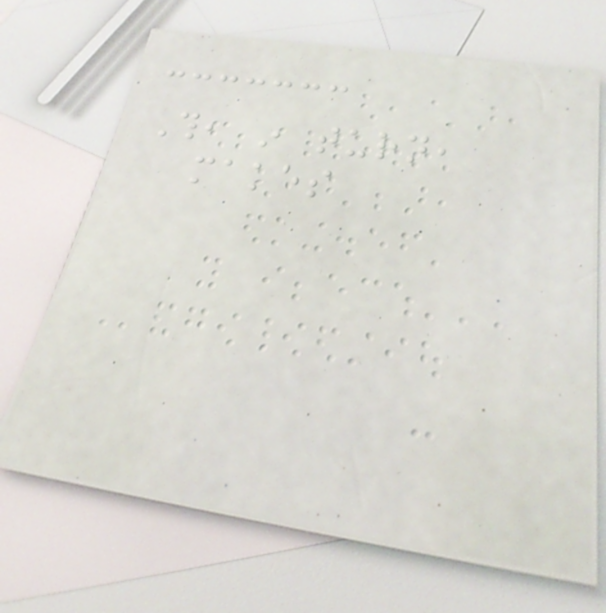This, in turn,
makes
